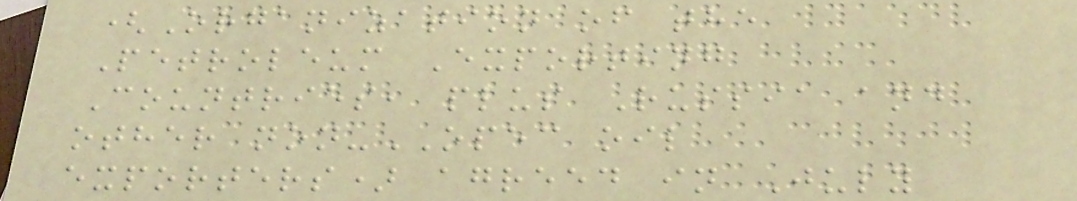(Organization of the
Petroleum Exporting
Countries, plus Russia and
other non-OPEC oil
exporters) agreed in July
